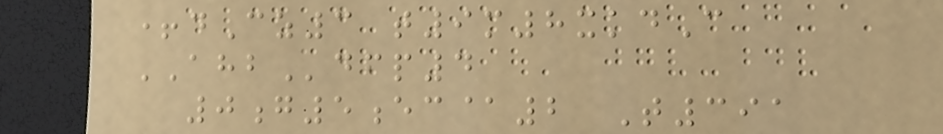+dCz3 t9m8xkdC
AHBdfp4
0g5ec@2 T391
